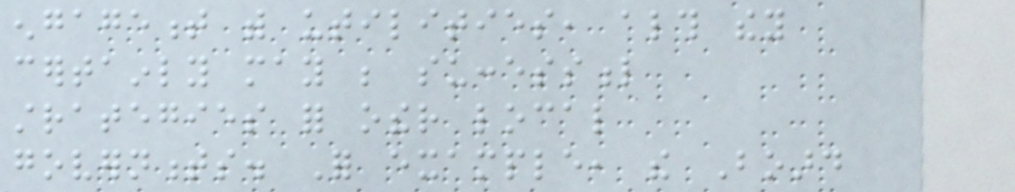engagement with utilities, although they
certainly may be successful
strategies for other local
governments. For example, the Board
